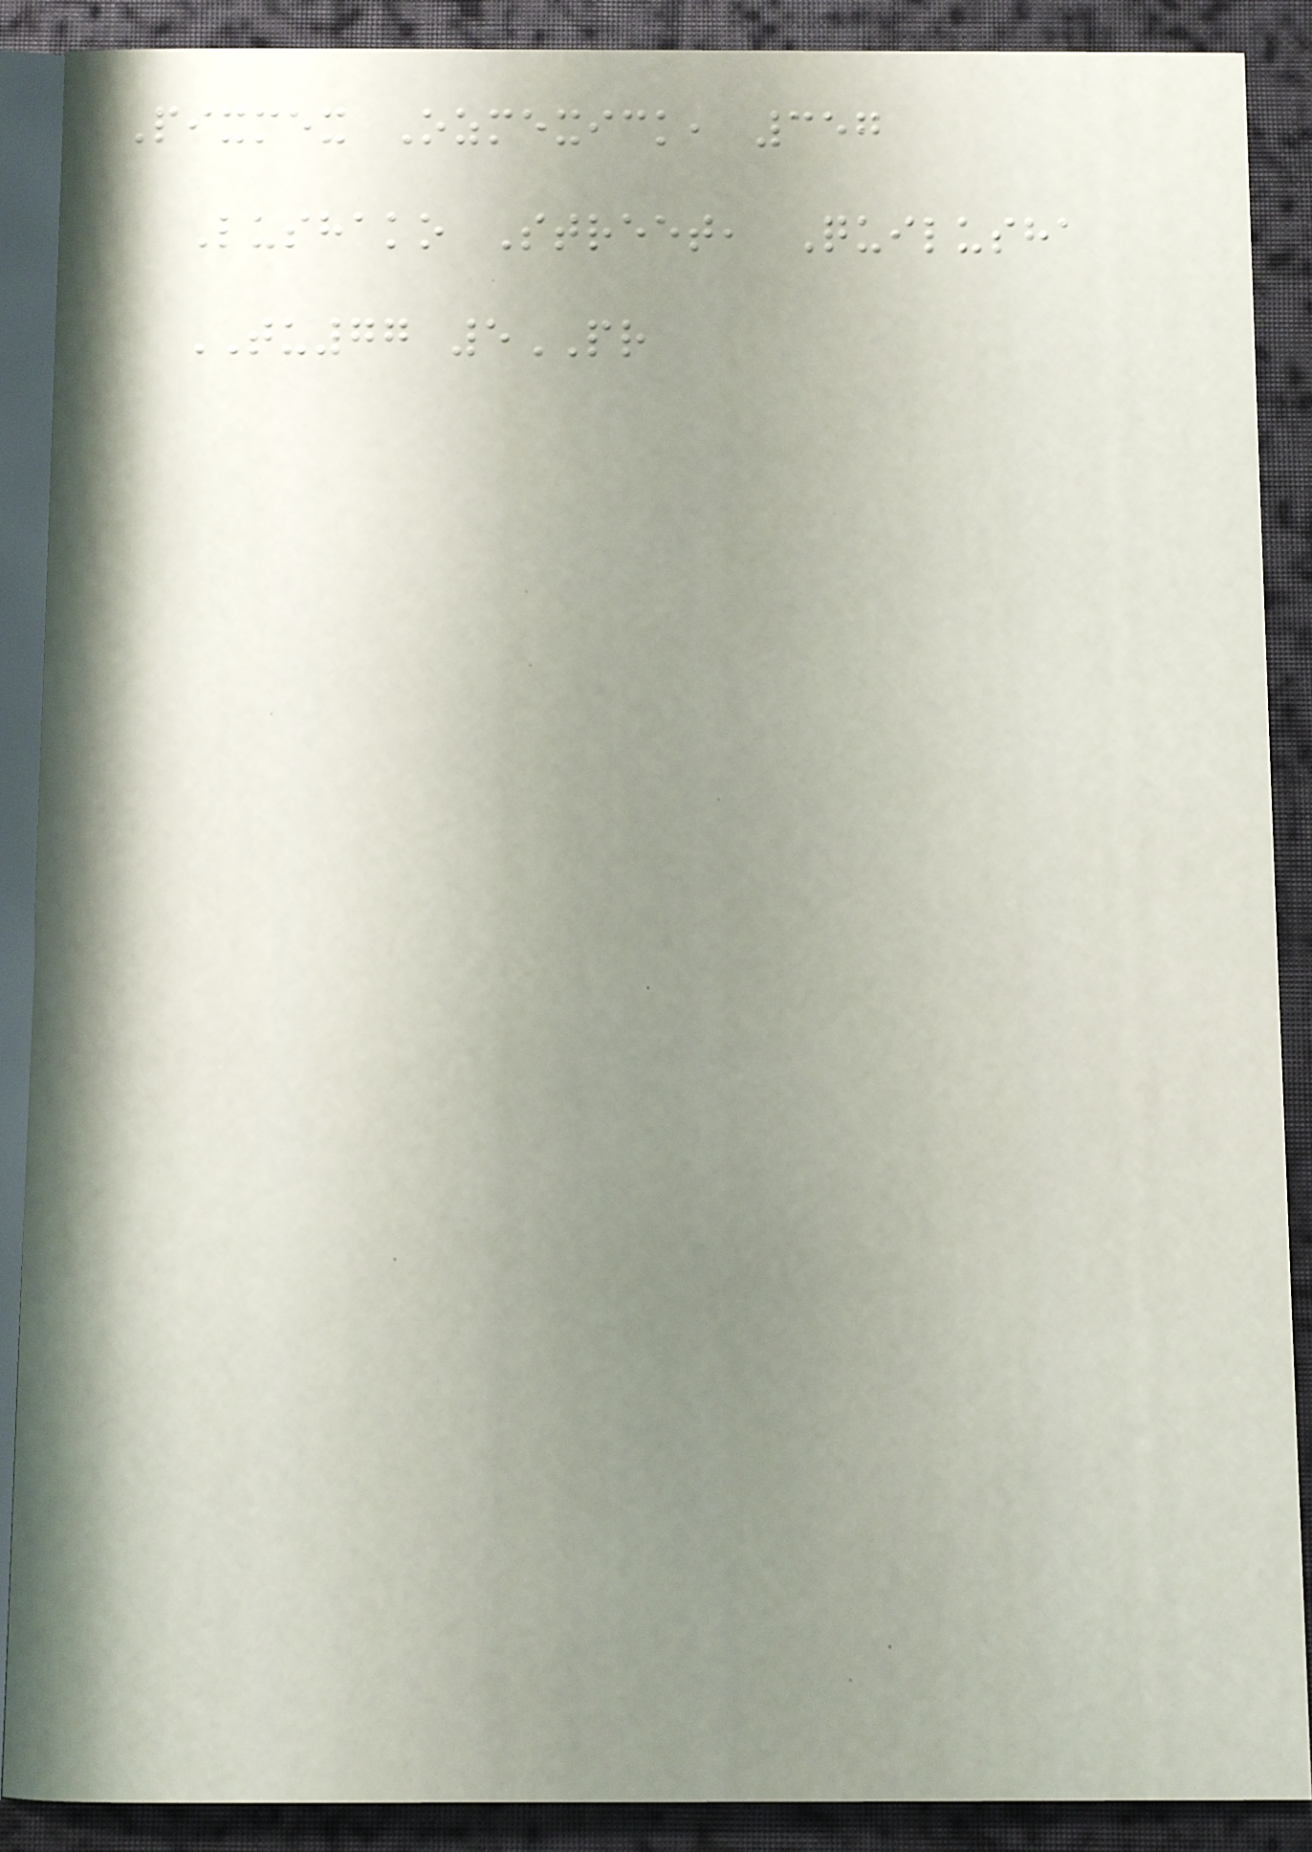Pixmex Ozmexick, 357
Lushako Street, Quilusha
TU77 5PR
